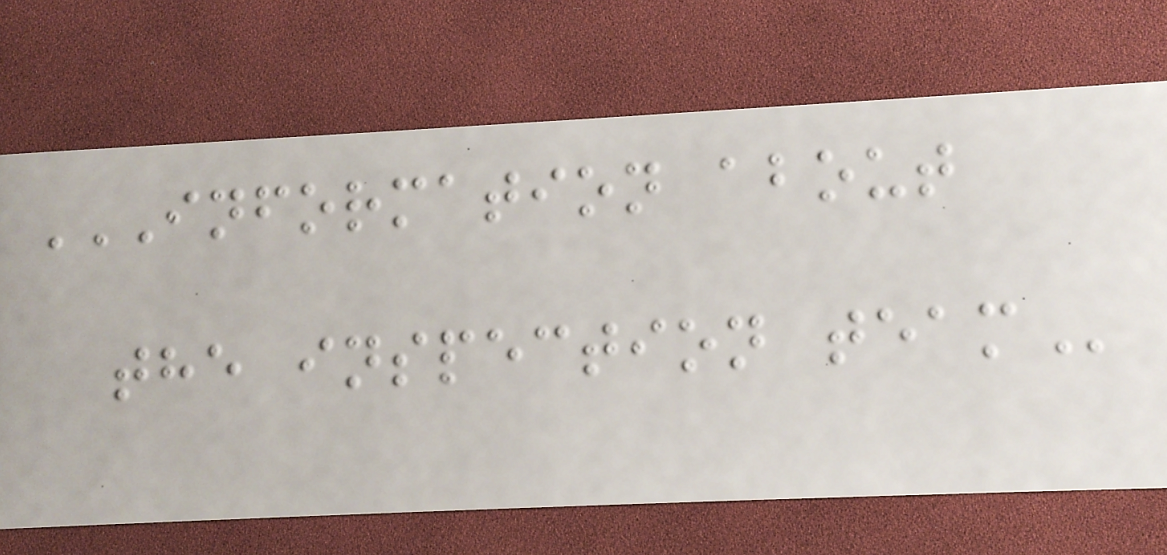INFORMATION ABOUT
THE INSPECTION TEAM
